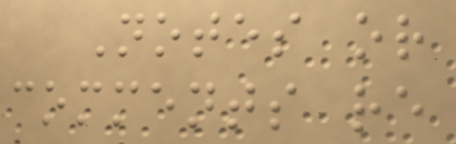Notes or
comments re
